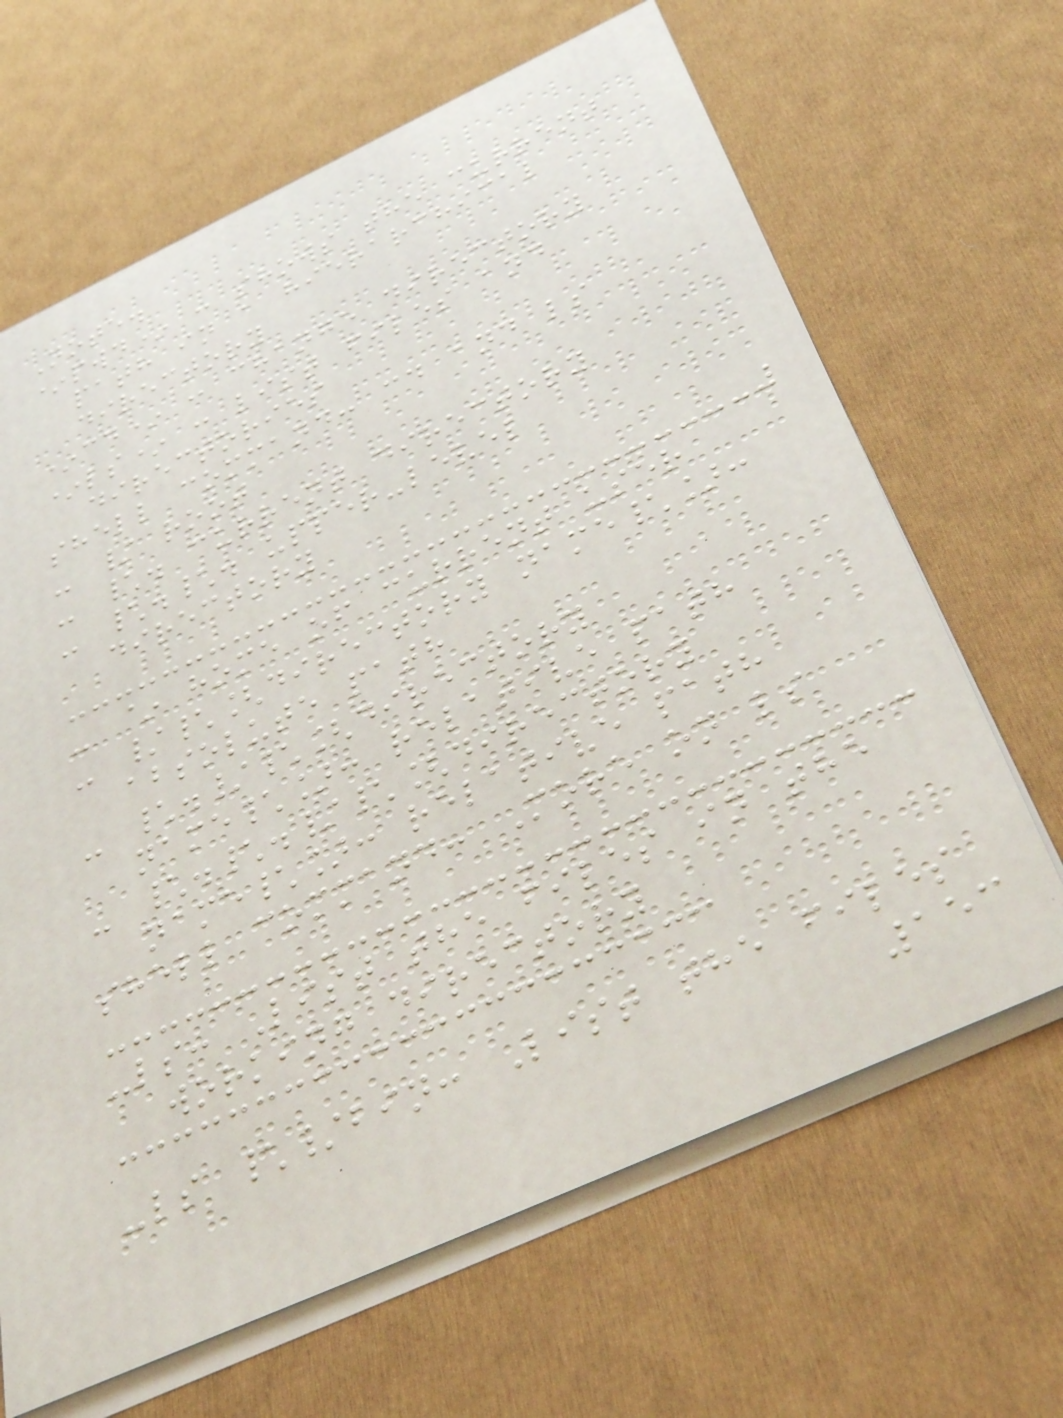Note.
*pwd* : shows the current
path in a hierarchical
directory
*cd* : change directory
*ls* : list files and
directories
shell command: cd and ls
- / root
- \. current directory
- \.\. upper-level
directory
- ~ home of current user
- /\[directory name\]:
absolute path
- \./\[directory
name\]: relative path
- \.\./\[directory
name\]: relative path
shell command: More on ls
-ls: List the files in the
working directory
-ls \/bin: List the files
153
